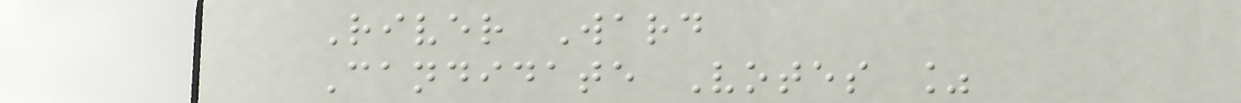River Ward
Candidate Votes %
